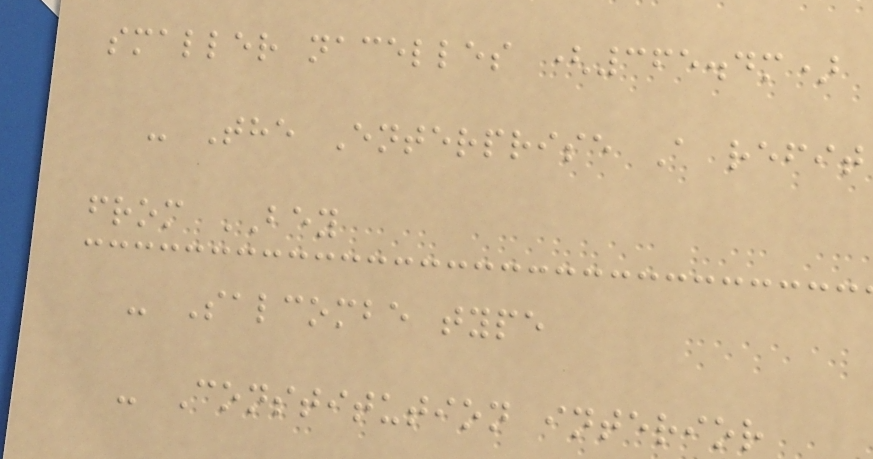smaller nacelles (365.4m)
- The Enterprise A refit
from BEY
- Salcombe type
- Constitution interior
